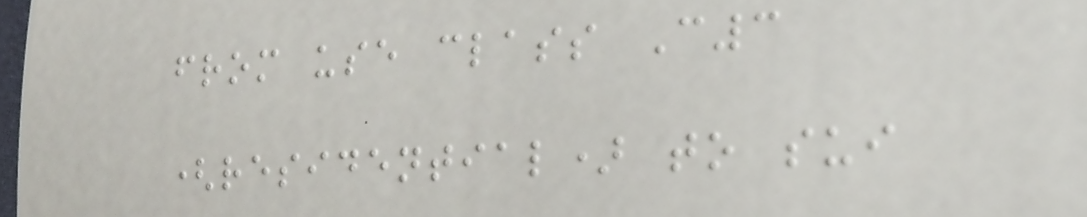from use class C3
(residential) to sui
